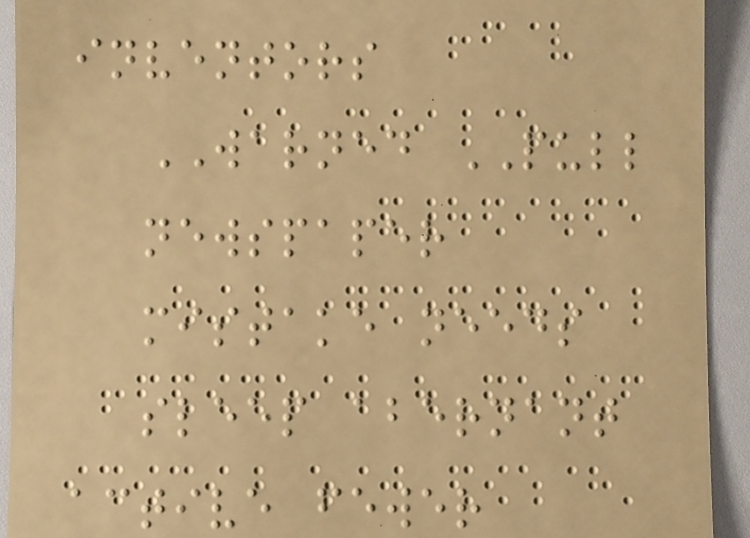inventors
WARNED PULL
newspaper
mistake needs
sleep abernant
active fewer
